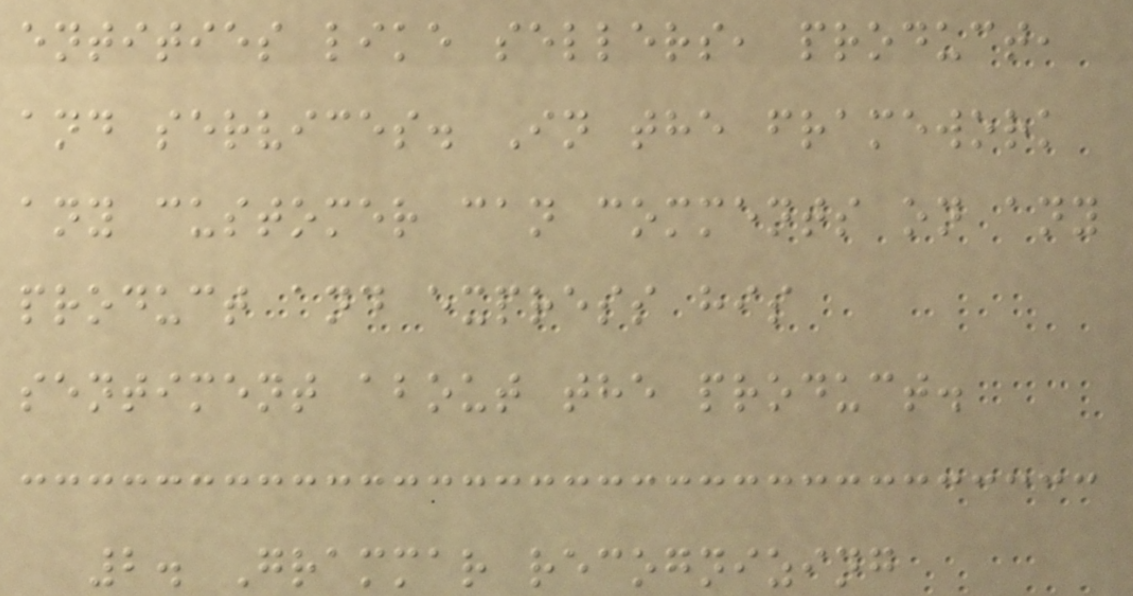entities like sellers, product,
and services. In the framework
any customer can comments on any
product and express his
sentiment about the product.
2. Grammar recognizing
